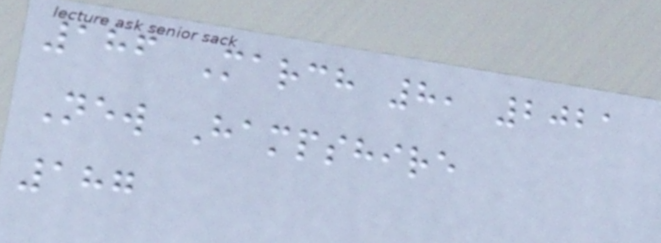186 March 8, 2021
New Hampshire
187
